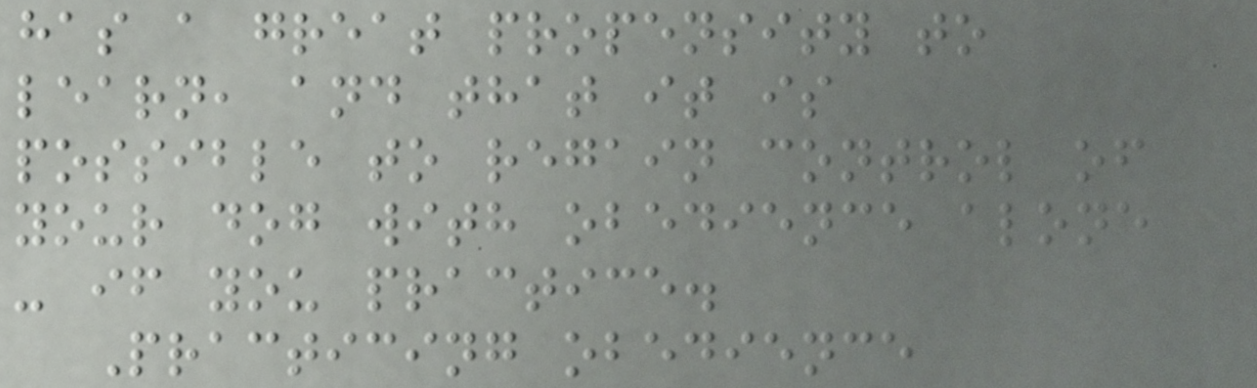has a great propensity to
learn, and that it is
possible to regain control of
your dog with obedience alone
- if you practice.
Practicing obedience
